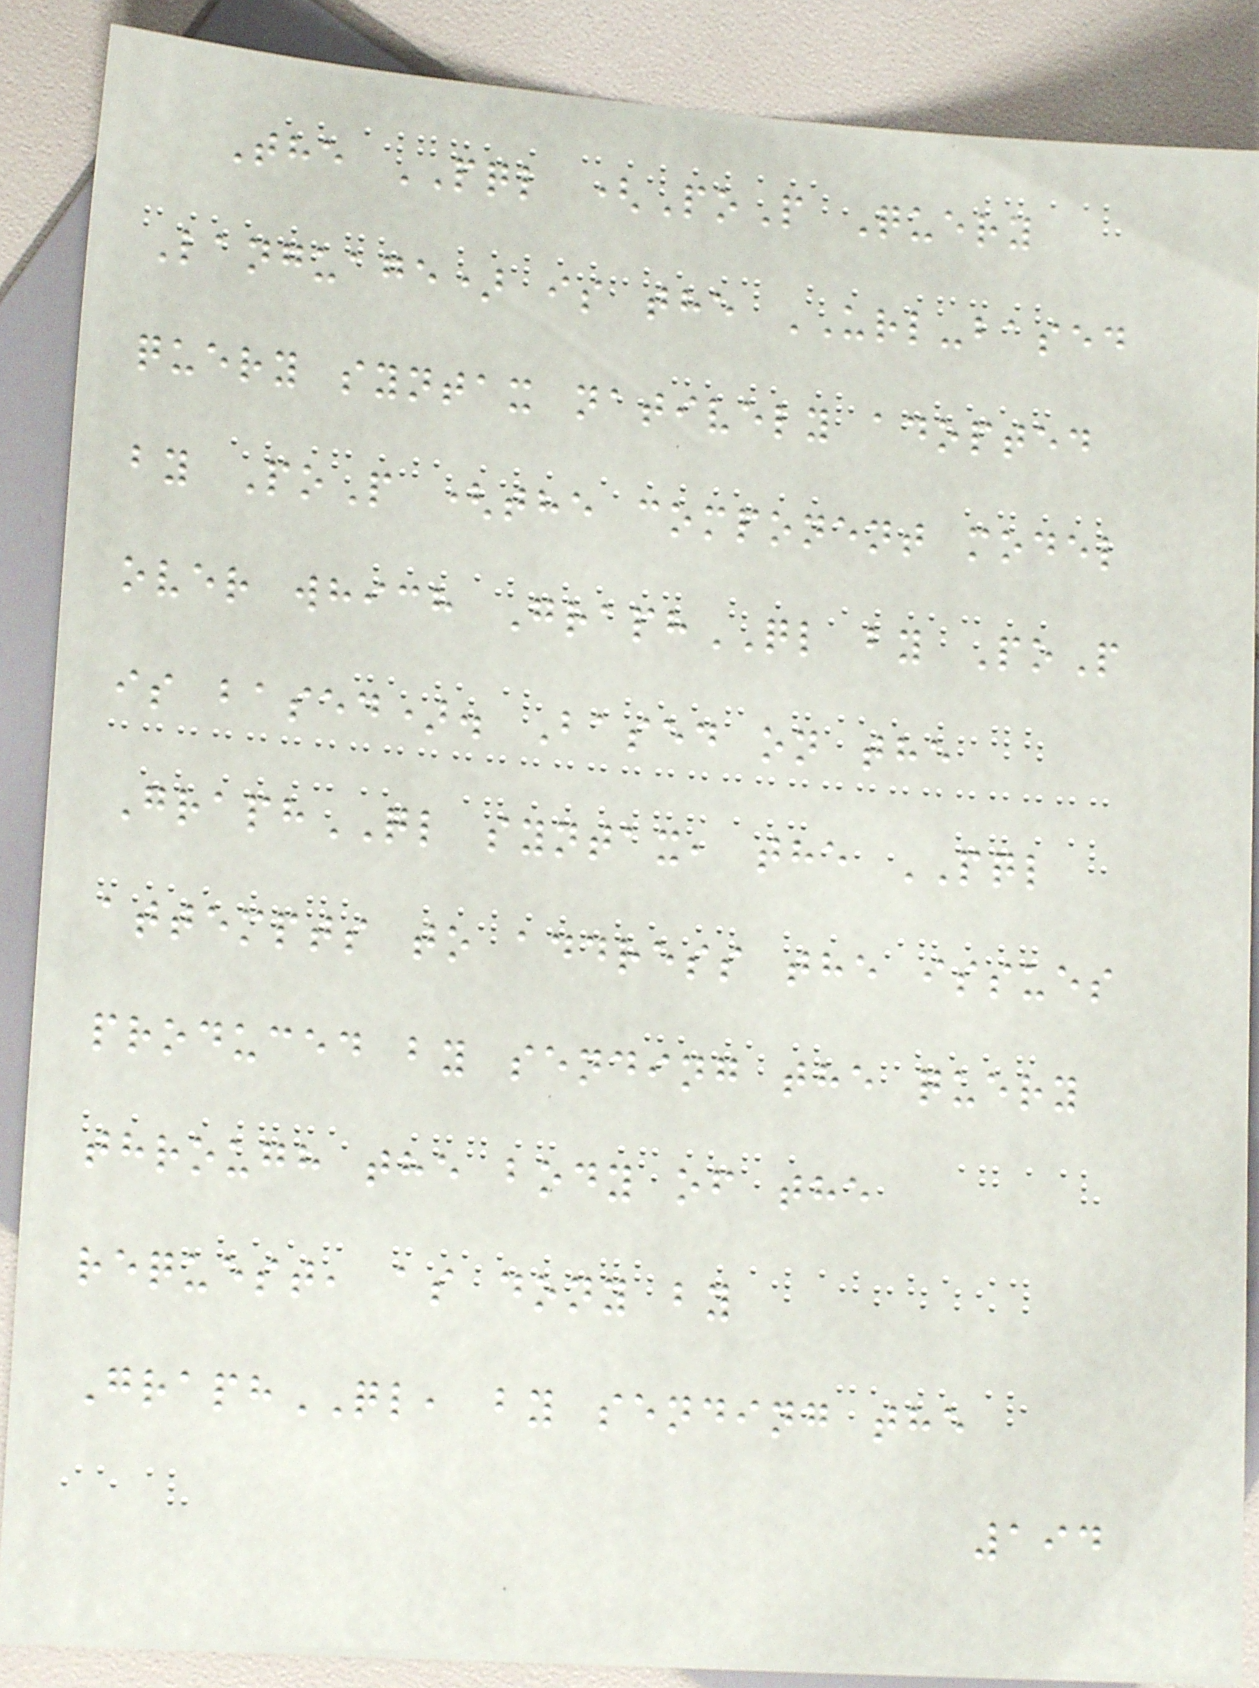The PQL (PoP Query
Language) is the URL-based
query syntax natively adopted
by PoP (the component model
over which GraphQL by PoP
is based). Based on the
GraphQL syntax, the PQL
attempts to address the issues
produced by sending the query
through the body of the
request, as dony by
GraphQL, by sending the
194
